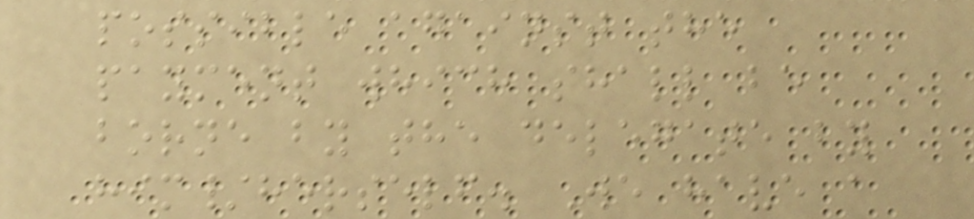possible against the
payment which shall be
borne by the delegate by
him/herself. We have a
